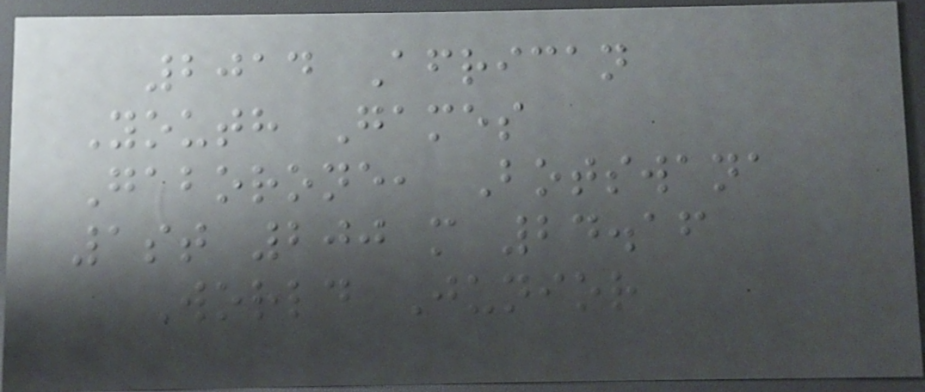2014 African
Youth Games
Gaborone, Botswana
1st 200 m 24.16
World Junior
